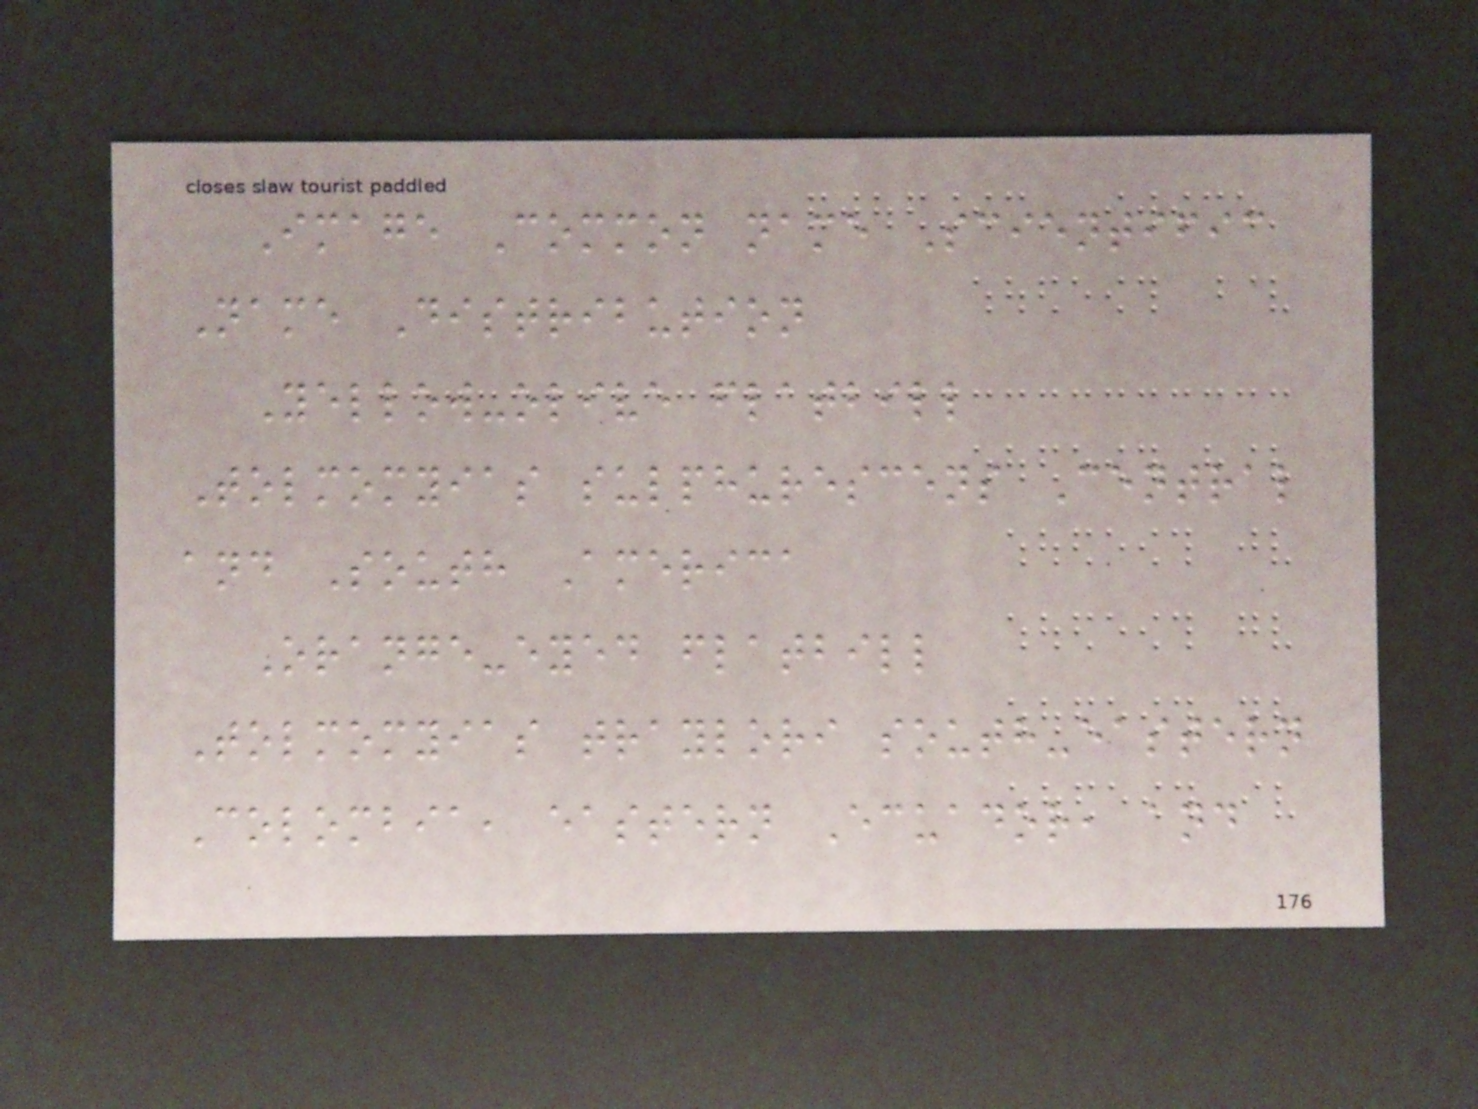Image Common name Scientific
Name Distribution
Yellow-olive flatbill
Tolmomyias sulphurescens Central
and South America
Orange-eyed flatbill
Tolmomyias traylori south-eastern
Colombia, eastern Ecuador, and
